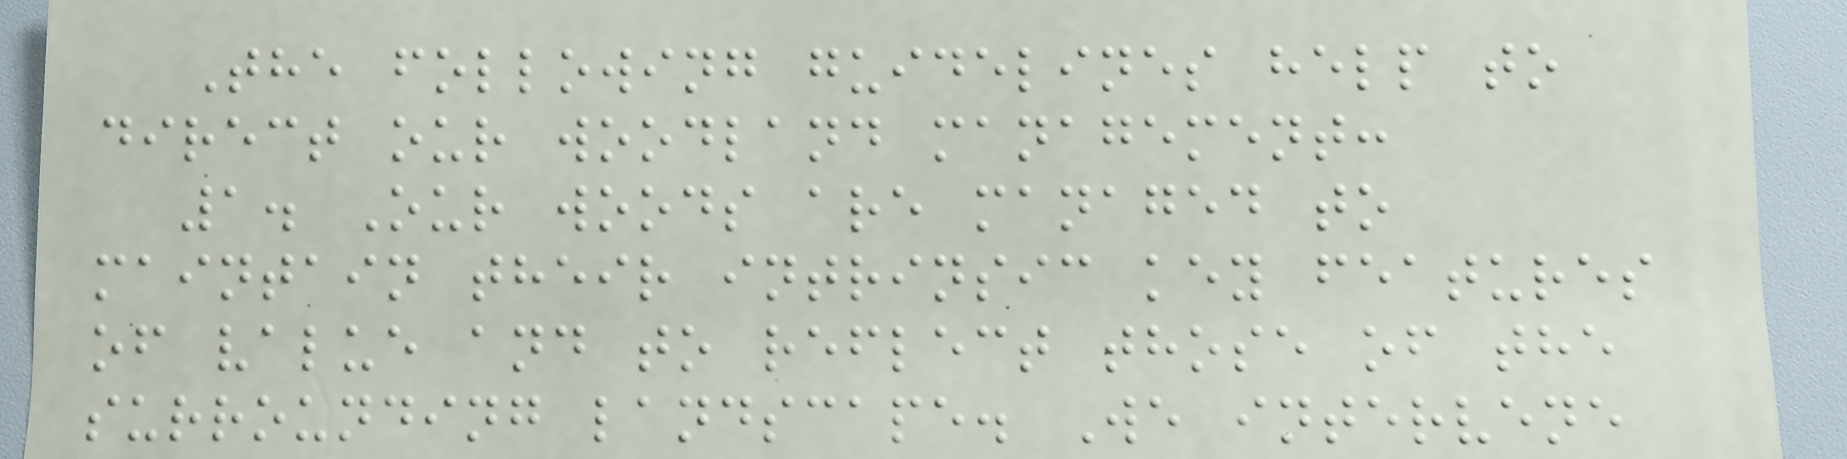The following guidelines help to
direct our woodland management:
1. Our woods are managed to
maintain their intrinsic key features
of value and to reflect those of the
surrounding landscape. We intervene
